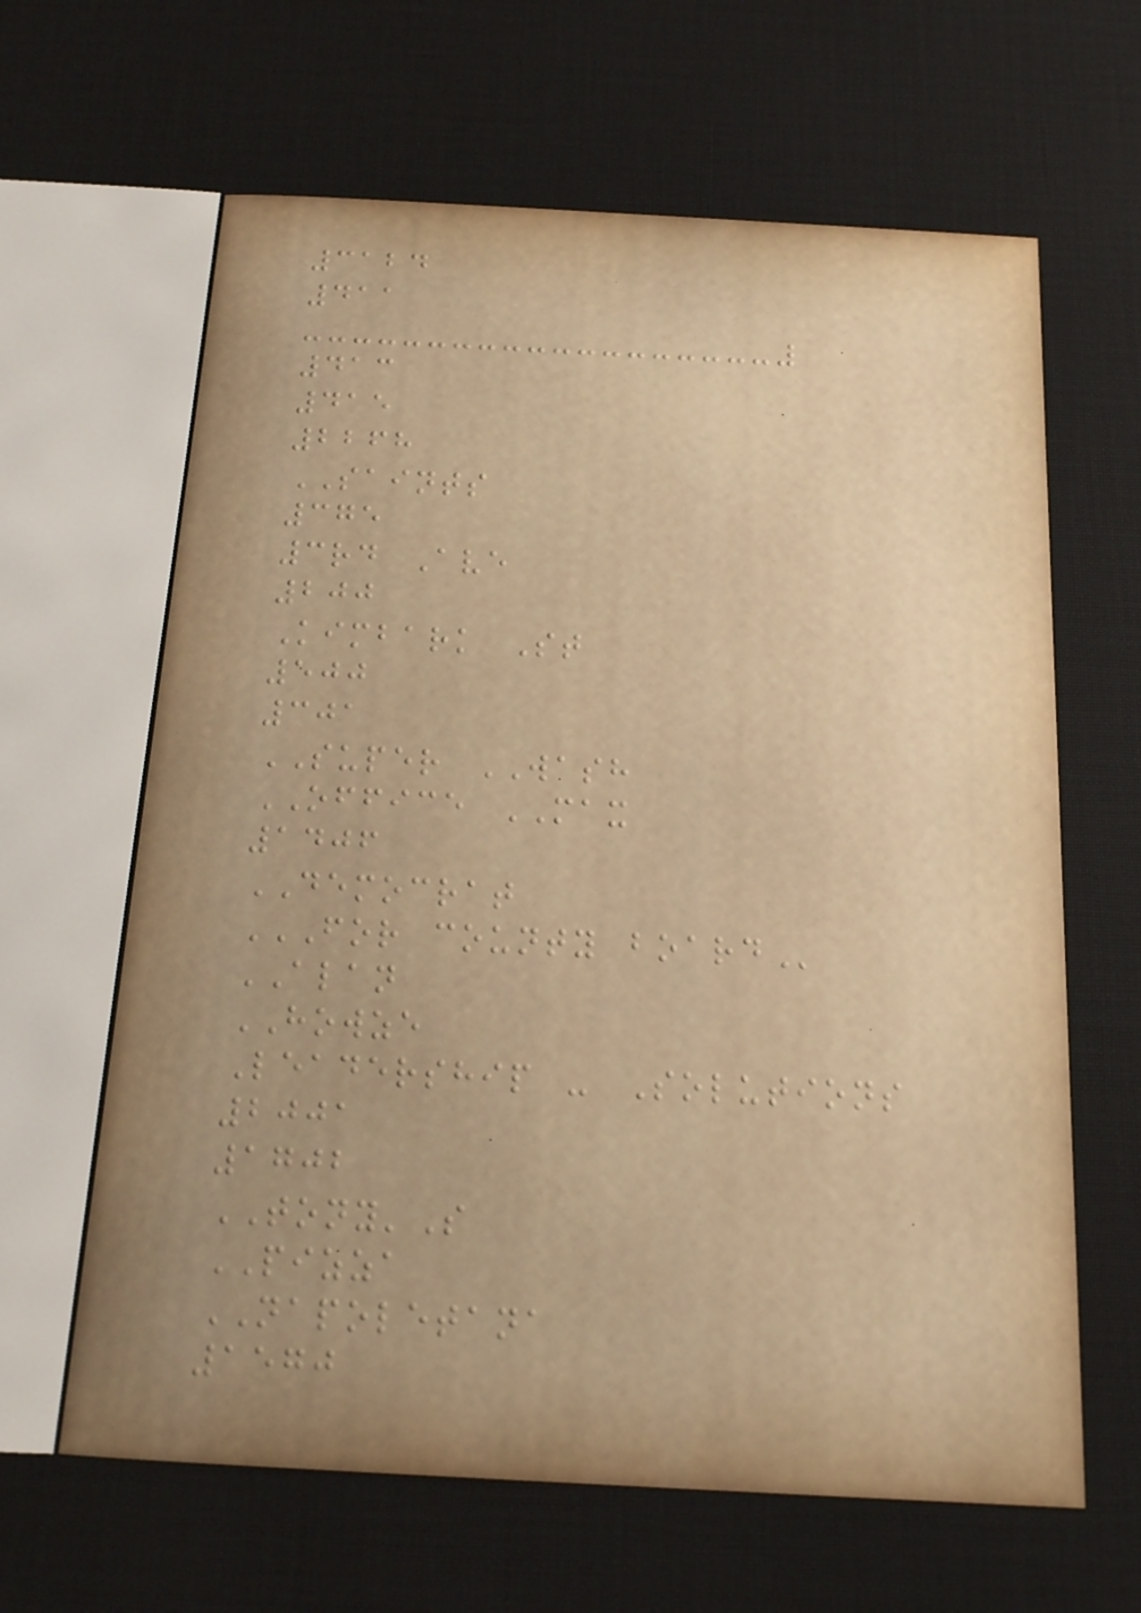3124
411
413
415
2268
SAINTS
375
3rd Ave
200
Kimbark St
500
301
SUPER WASH
OFFICE MAX
1406
DEMOCRAT
FOR COUNTY BOARD
ALAN
HOWZE
Leadership - Solutions
2001
1702
TONY'S
PIZZA
NAPOLETANA
1570
